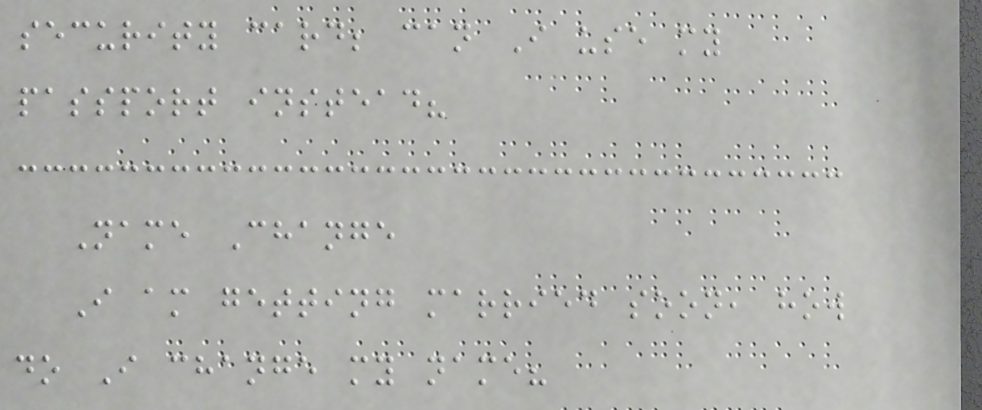security card; can I use my
passport instead?
Name Change
I am getting married soon, how
do I change my name?
